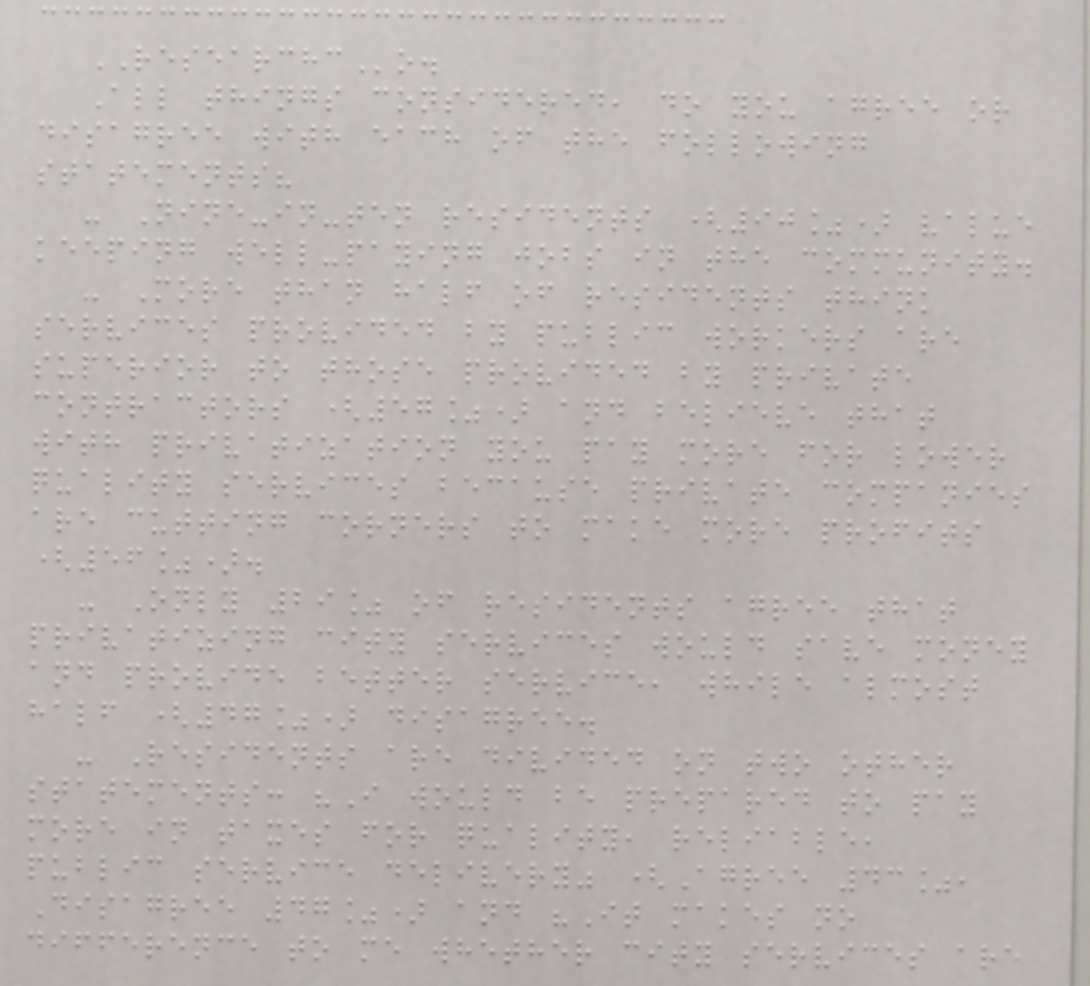RESEARCHCo.
All things considered, do you agree or
disagree with each of the following
statements?
- Nine-in-ten residents (90%) value
keeping well-paying jobs in the community.
- More than half of residents think
services provided by public workers are
superior to those provided by private
contractors (57%) and believe that
with privatization you pay more for lower
quality services because private companies
are cutting corners to make more profits
(56%).
- Only 29% of residents agree that
privatizing city services would save money
and provide better service, while almost
half (47%) disagree.
- Residents are divided on two other
statements: "I would be prepared to pay
more in taxes for quality, reliable,
public service delivery" (Agree 43%,
Disagree 47%) and "It makes no
difference to me whether city services are
